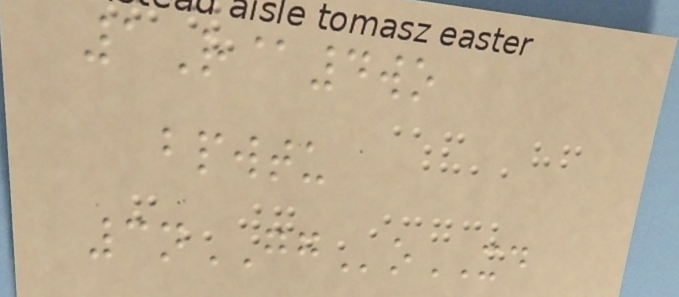1R@4wo
bpwtu
3nGGoXD
